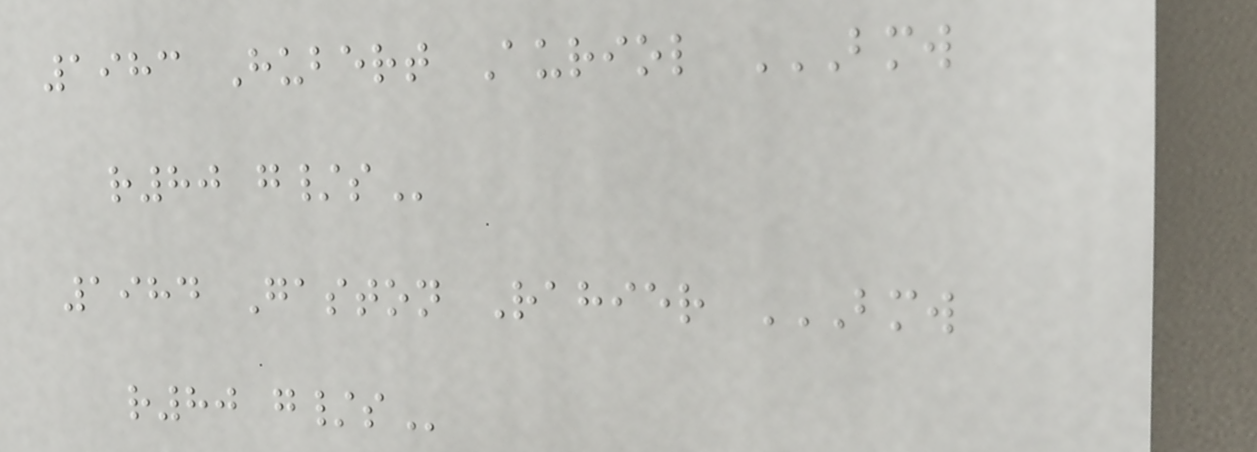1983 Hubert Auriol BMW
R80 G/S
1984 Gaston Rahier BMW
R80 G/S
